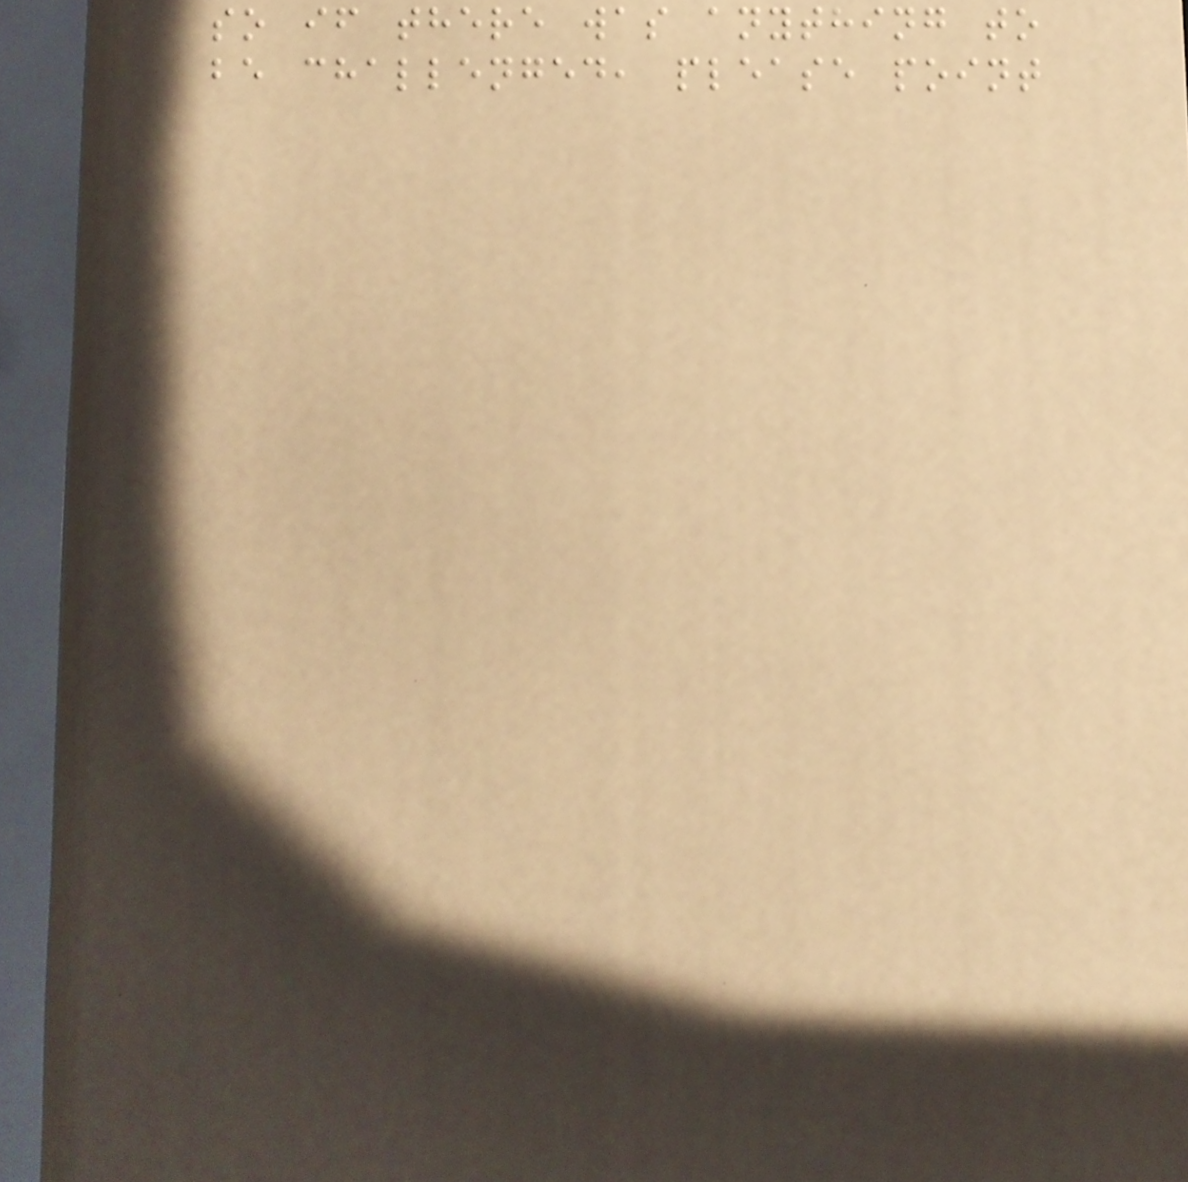so if there was anything to
be challenged, please point
